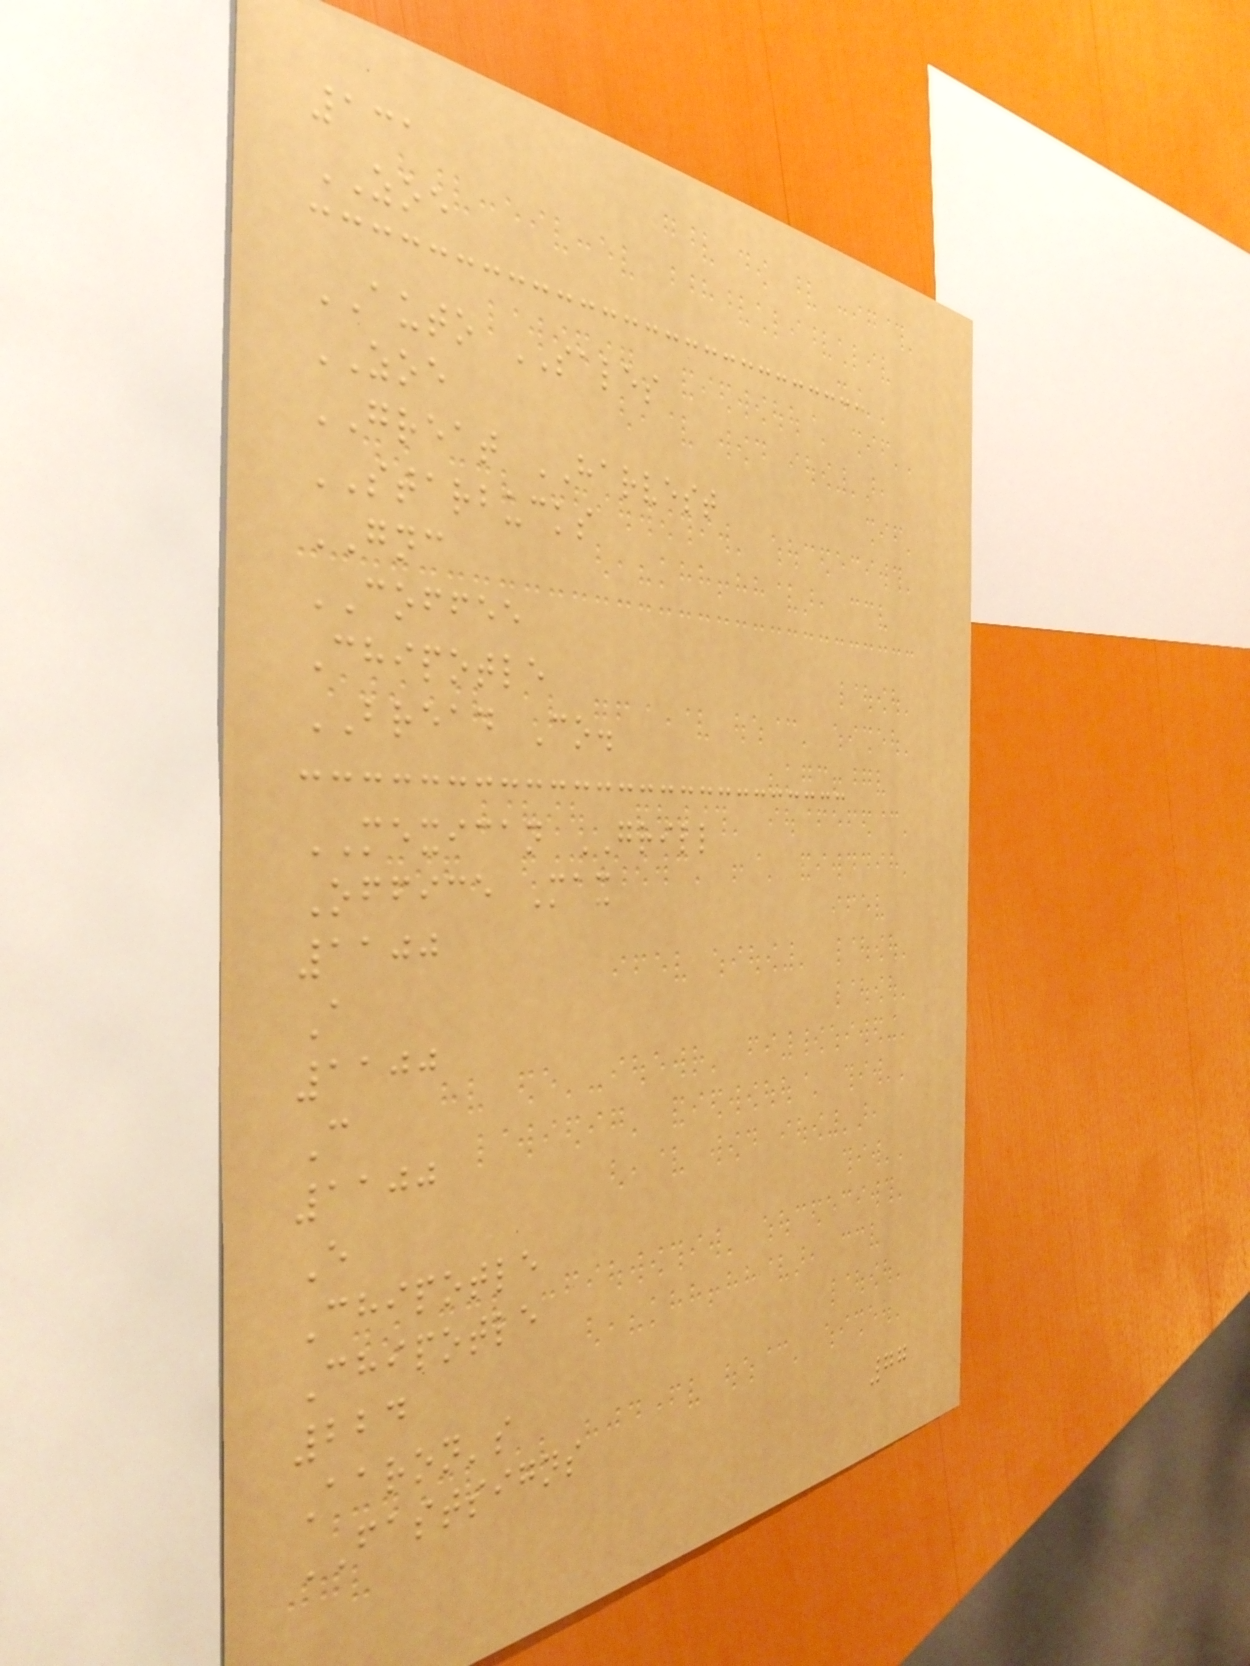131
ZOE
AUTO SALES
ZOE
GREAT HARVEST
STARBUCKS
GNC
COFFEE
Chipotle
BREAD Co.
MEXICAN GRILL
Office Max
1100
A
1100
C
1100
E
Chipotle
Chipotle
224
Aaron's
FASTSIGNS
77
